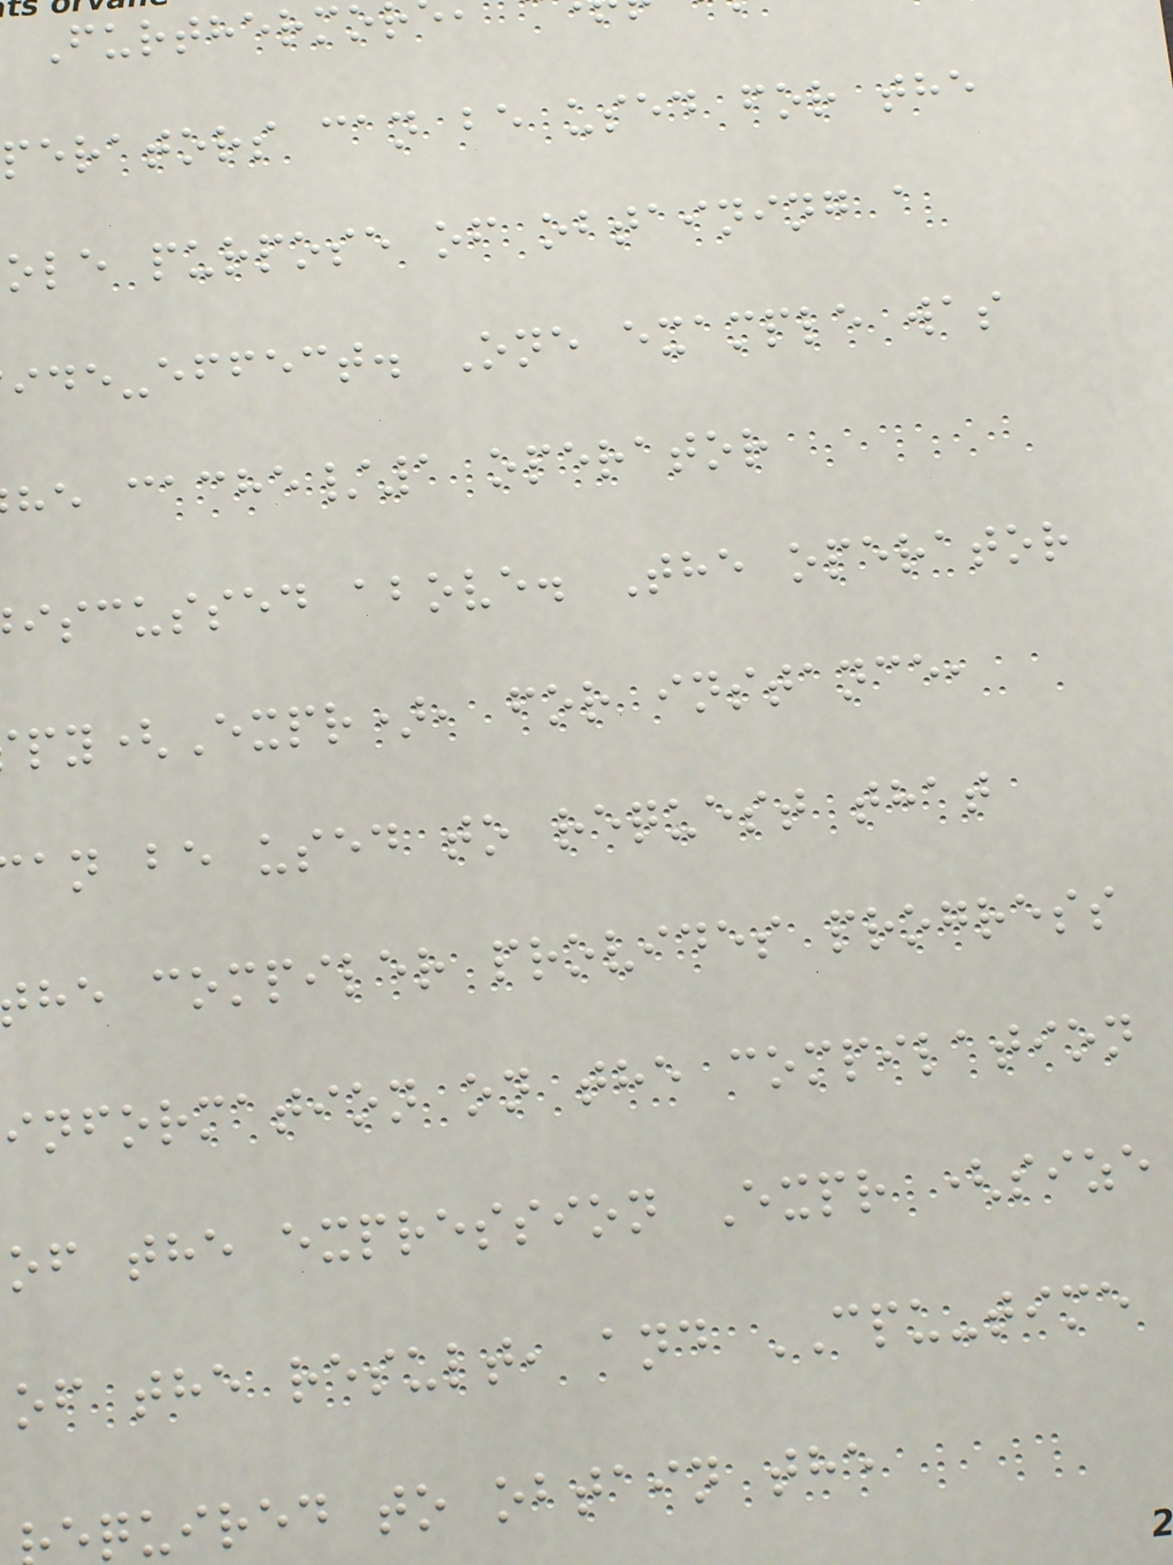Furthermo
perators can be used for the
ole purpose of obtaining a
ide-effect. One example was
he cache/1 operator
iscussed above. The operator
py(Expr), for instance,
an be used to request that
he compiler provides progress
information on the compilation
of the expression Expr (size
of the result, and CPU-time
quired to obtain the
